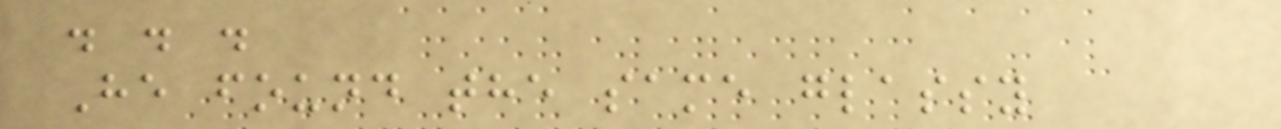. . .
He found the same glassy
